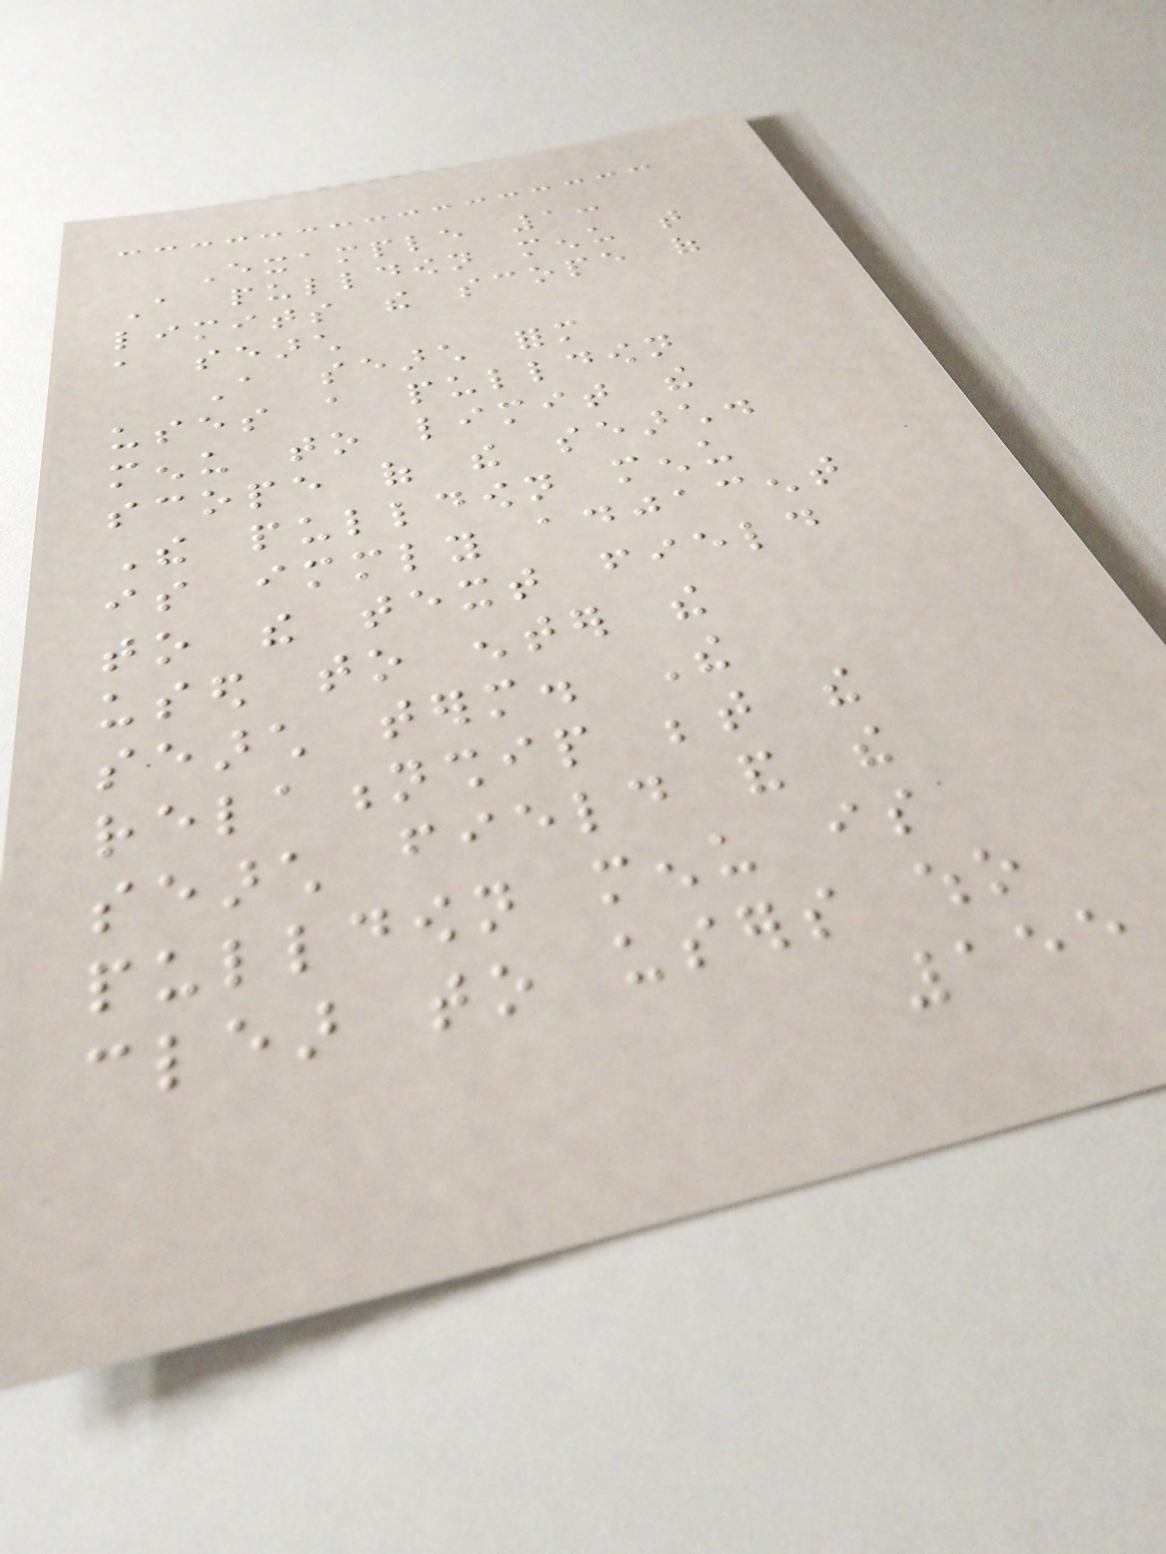Example 1:
A pulldown menu that
limits the scope of
a search
A search form
uses a pulldown
menu to limit the
scope of the search.
The pulldown menu
is immediately adjacent
to the text field
used to enter the
search term. The
relationship between the
search field and the
pulldown menu is
clear to users who
155
